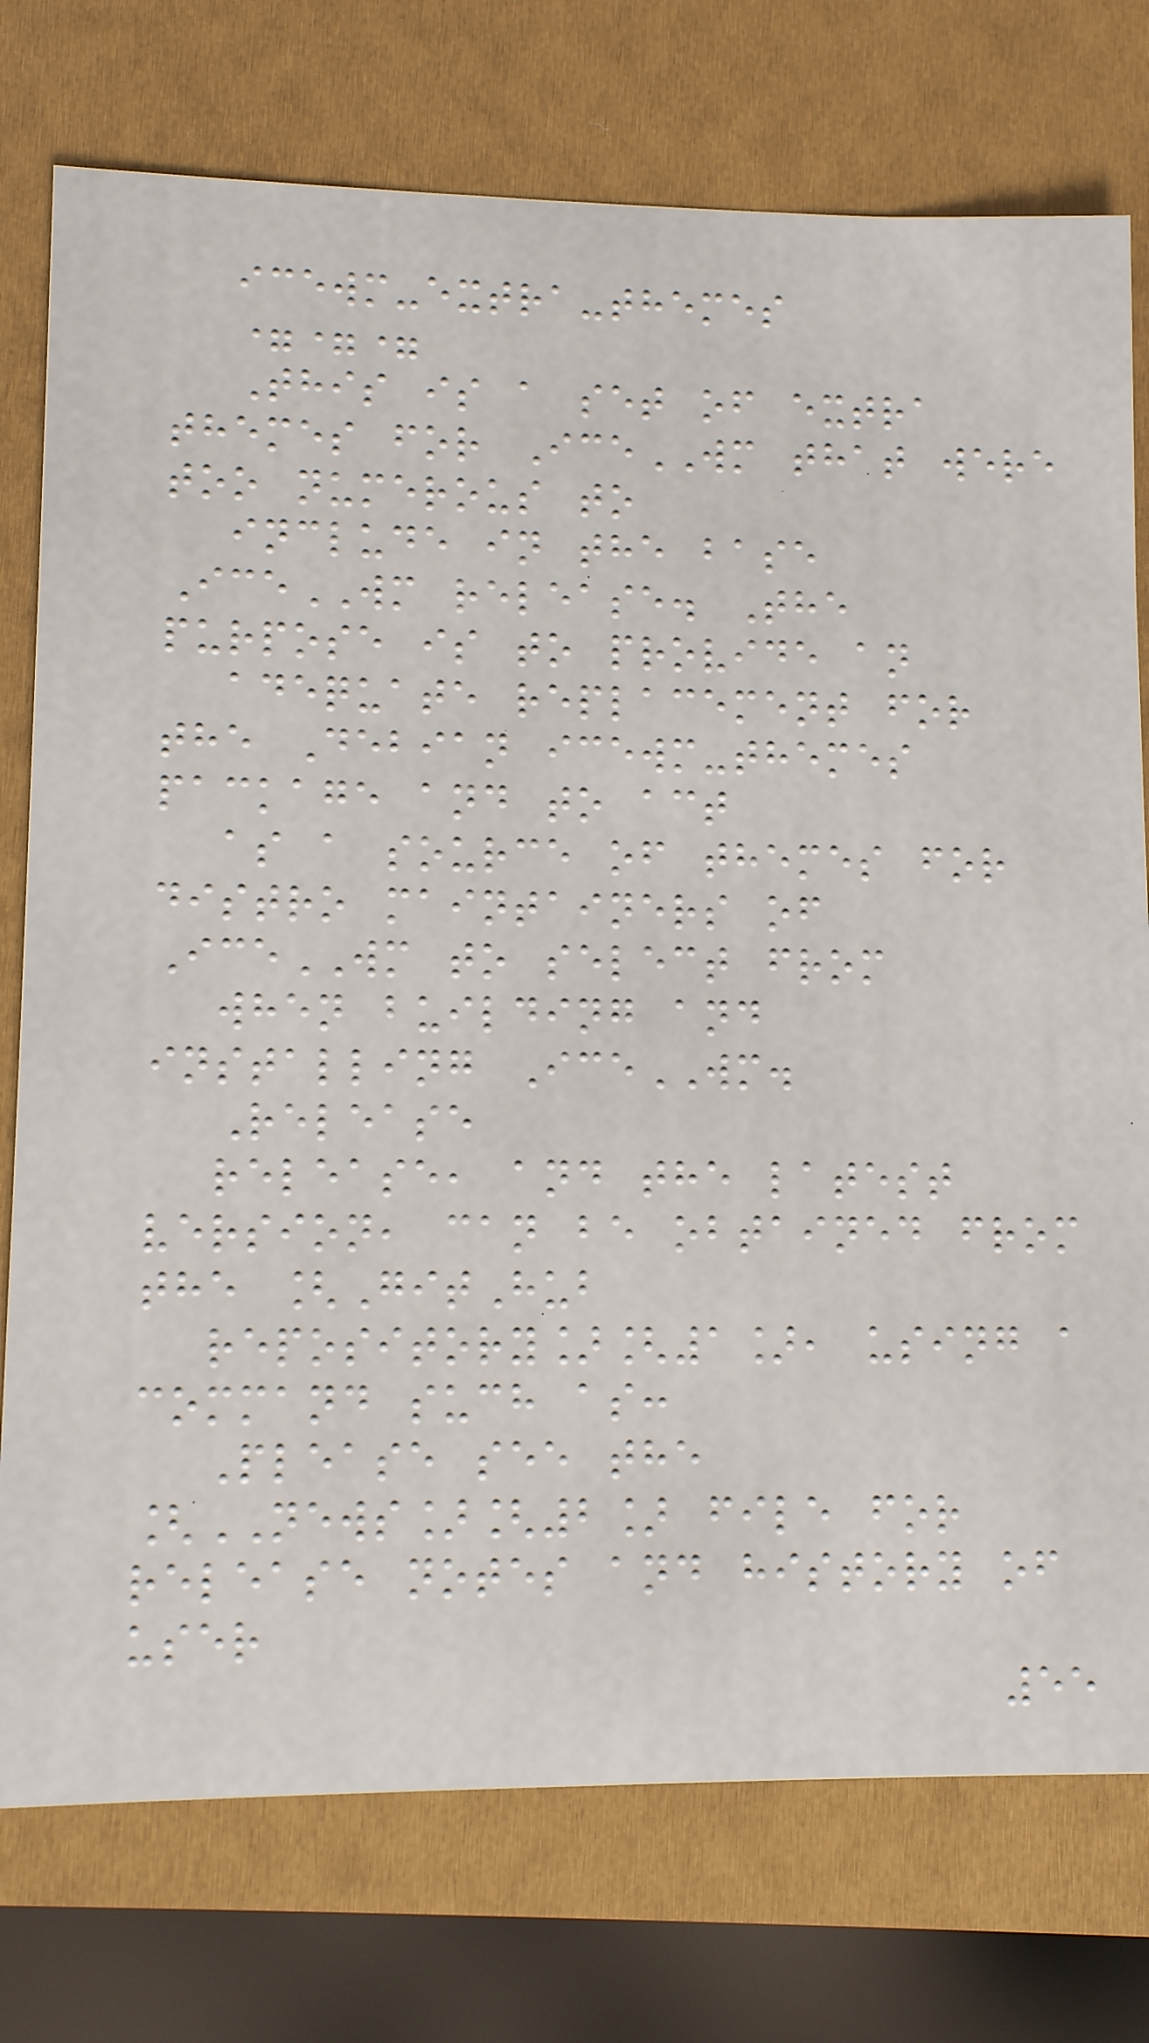icewm-extra-themes
===
This is a set of extra
themes for IceWM that were
too numerous to
include in the base
IceWM release. The
purpose is to provide an
adequate replacement for
the Debian icewm-themes
package and to act
as a source of themes for
distro maintainers of
IceWM to select from
when building and
installing IceWM.
Release
release, and the latest
version, can be obtained from
the [GitHub
repository][1], using a
command such as:
Please see the
[NEWS][2] file for
release notes and history of
user
55
